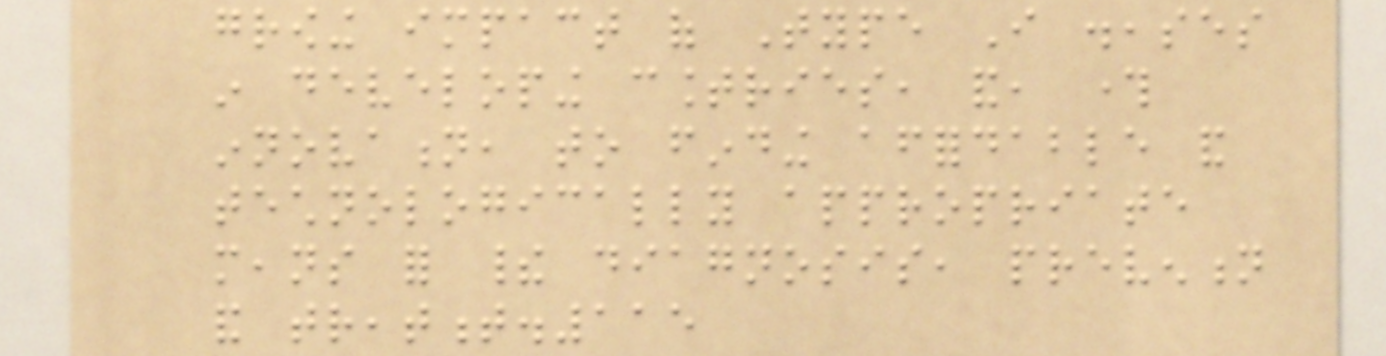growing impact of Type I diseases
in developing countries, and, through
innovation, to finding affordable and
technologically appropriate
means for their diagnosis, prevention
and treatment.115
